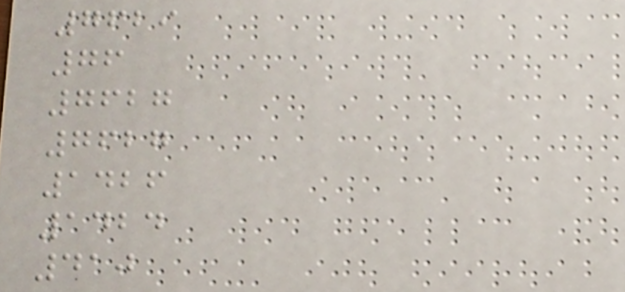7629
76
7627
7627
1426
1424
410
